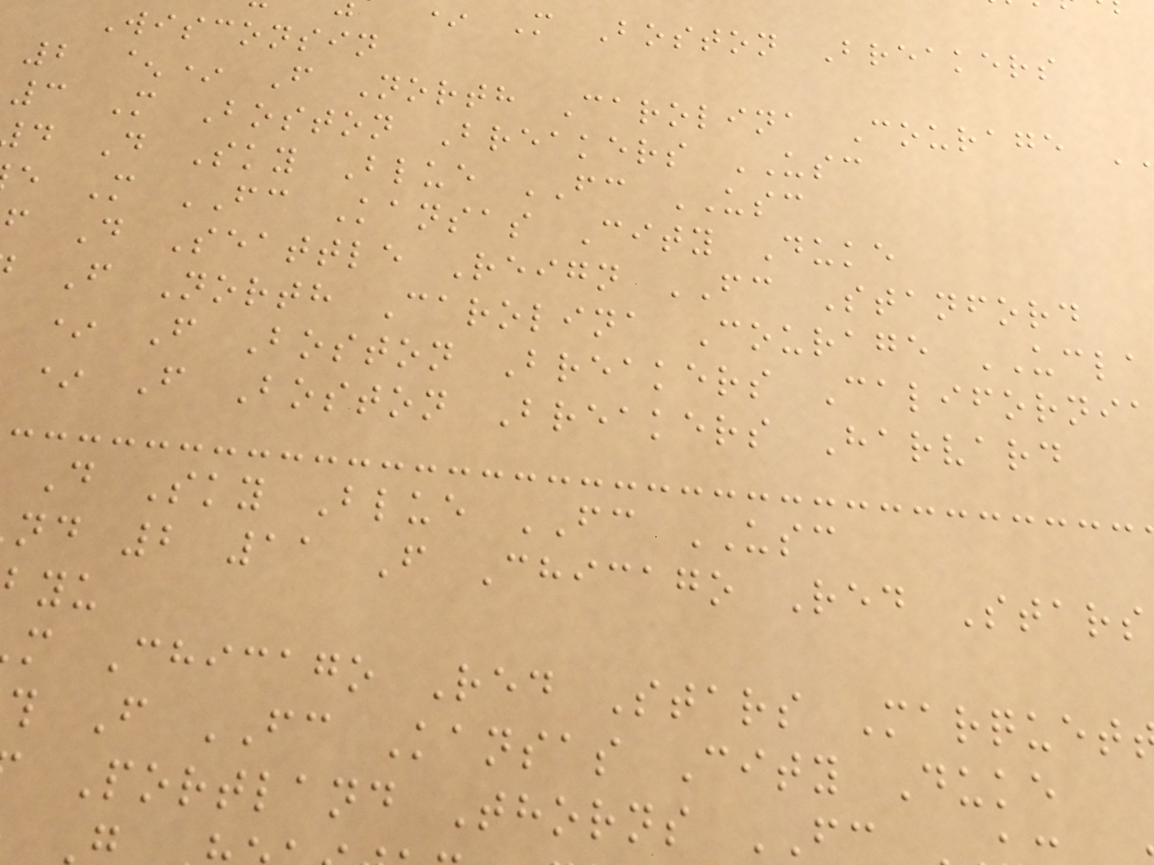M Boston Breakers
Wisconsin
2 ^* F North Carolina Courage
3 M Boston Breakers USC
d D Sky Blue FC USC
e M FC Kansas City Duke
f D Seattle Reign FC Stanford
F North Carolina Courage UCLA
* F Boston Breakers Californi
* F Boston Breakers Harvard
D Sky Blue FC USC
nd 2 11 F Chicago Red Stars
m Chicago Red Stars Marquet
F FC Kansas City Duke
Portland Thorns FC
